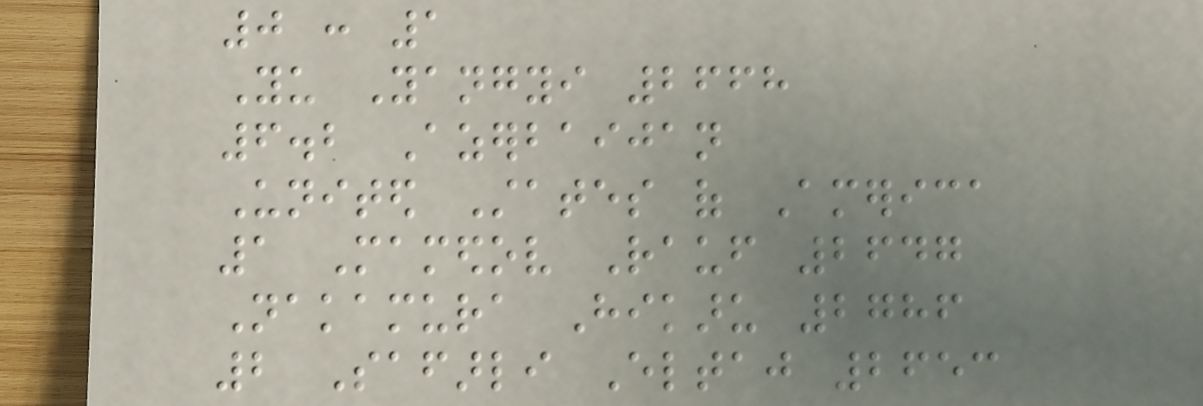0 : 1
Yu Yangyi 2668
6.2 Azerbaijan
United States of America
1 Mamedov Rauf 2647
Nakamura Hikaru 2786
2 Safarli Eltaj 2653
